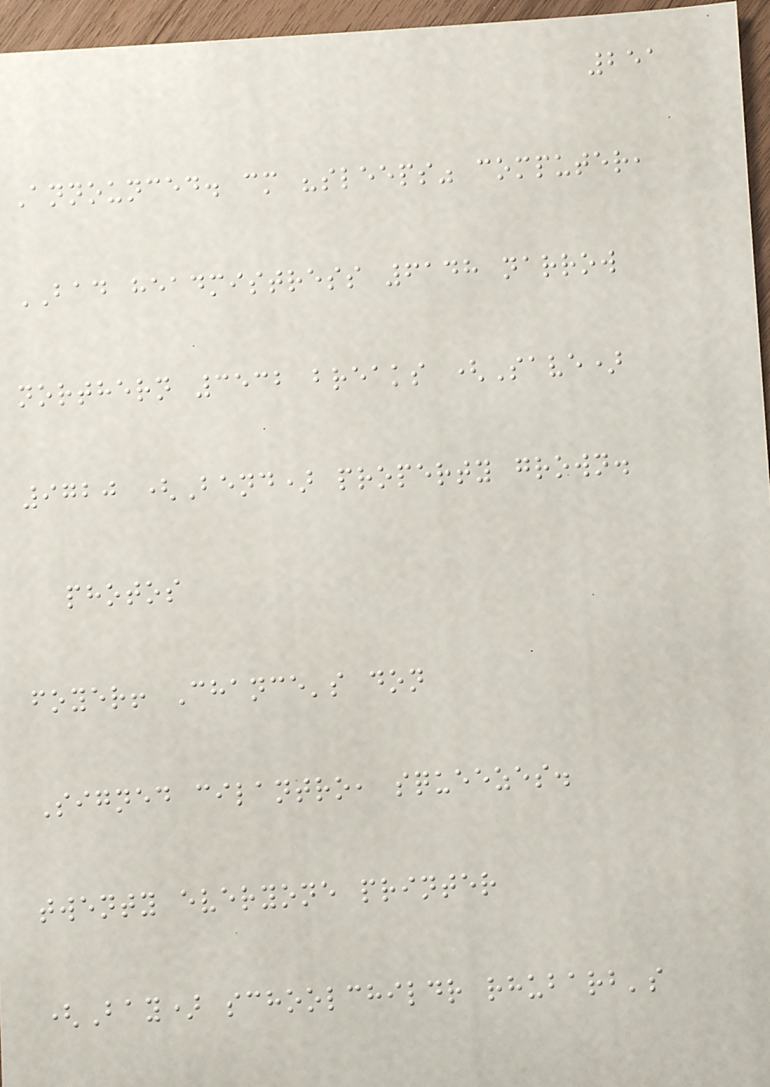251
Announced. cm "sleeps" computer,
BAD headmistress 6148 narrow
northern 3532 breaks (Save)
9720 (Bend) property grown.
photos
foyer! Chance's don
Signed cilantro, squeezes.
twenty everyone printer
(Bay) schoolchildr rhubarb's
